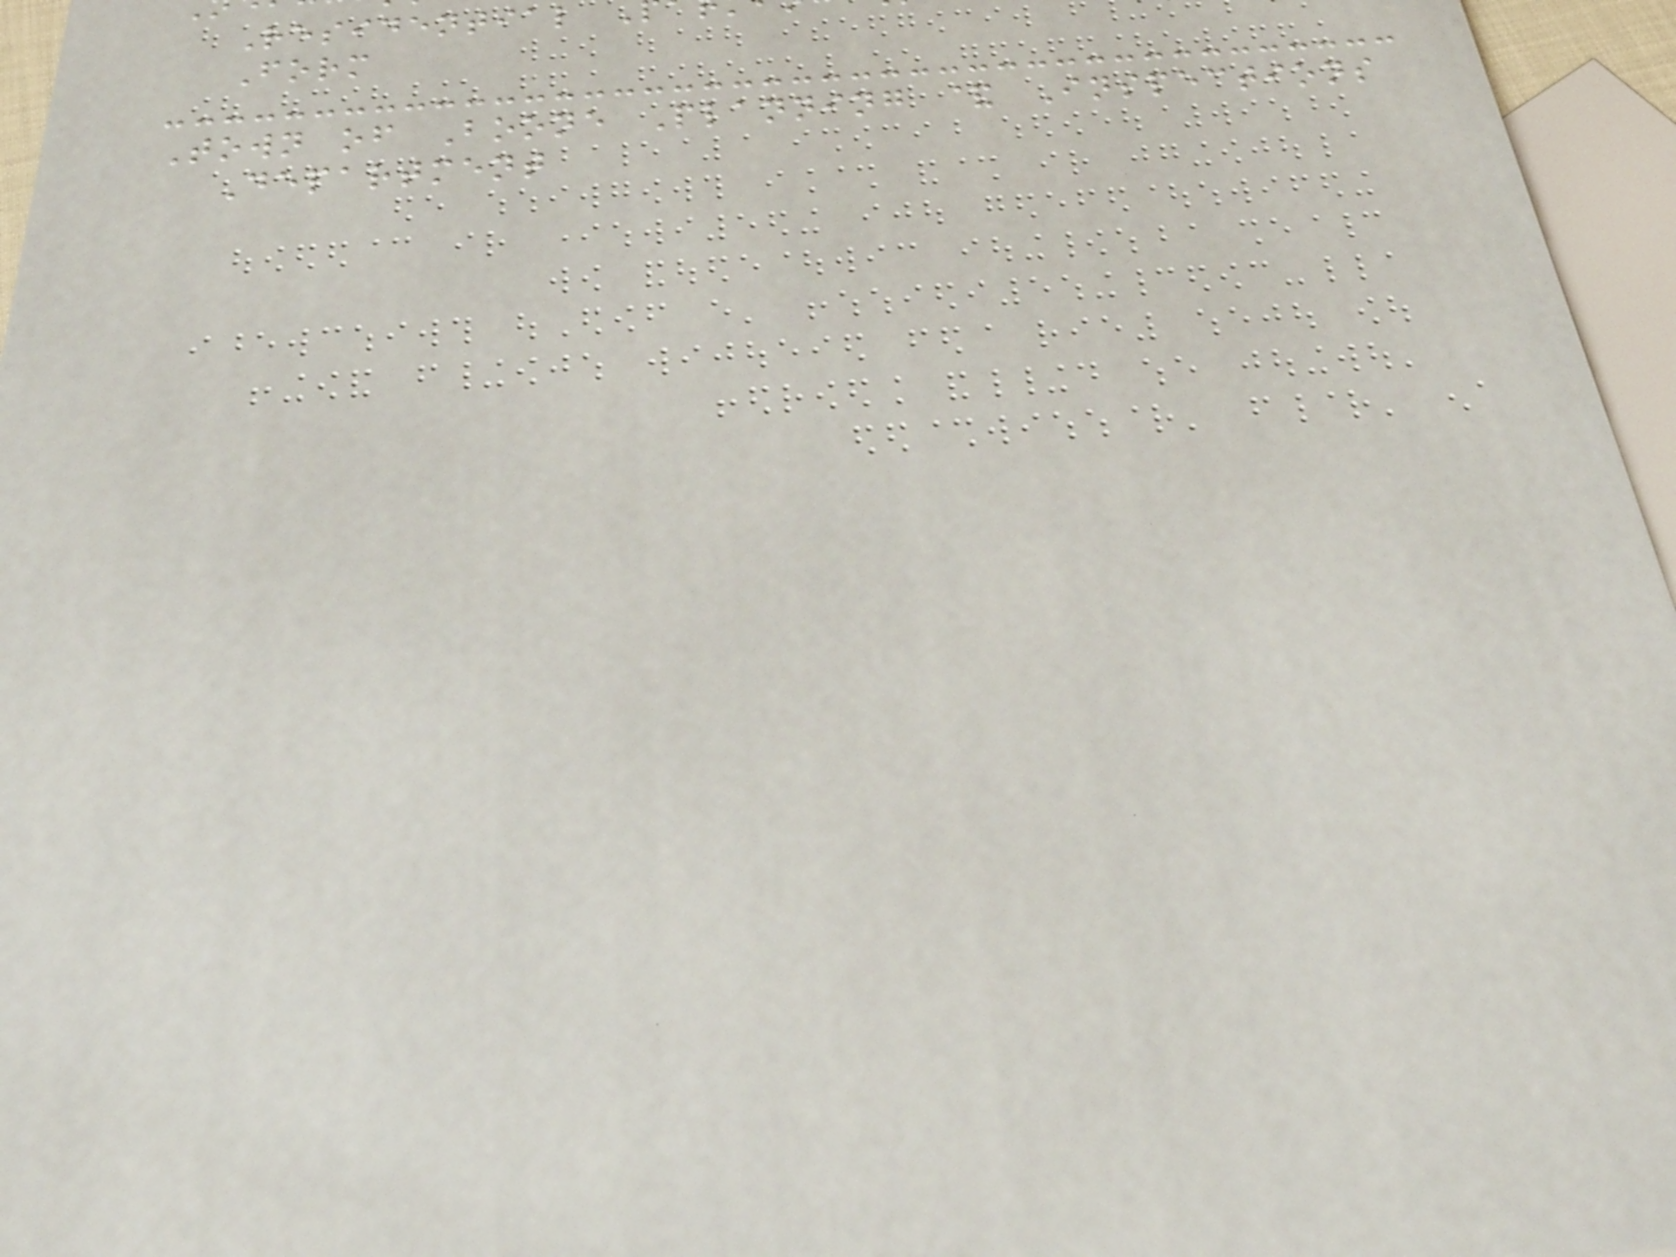Residential
Form
Town of Boone Planning & Inspections
Department
